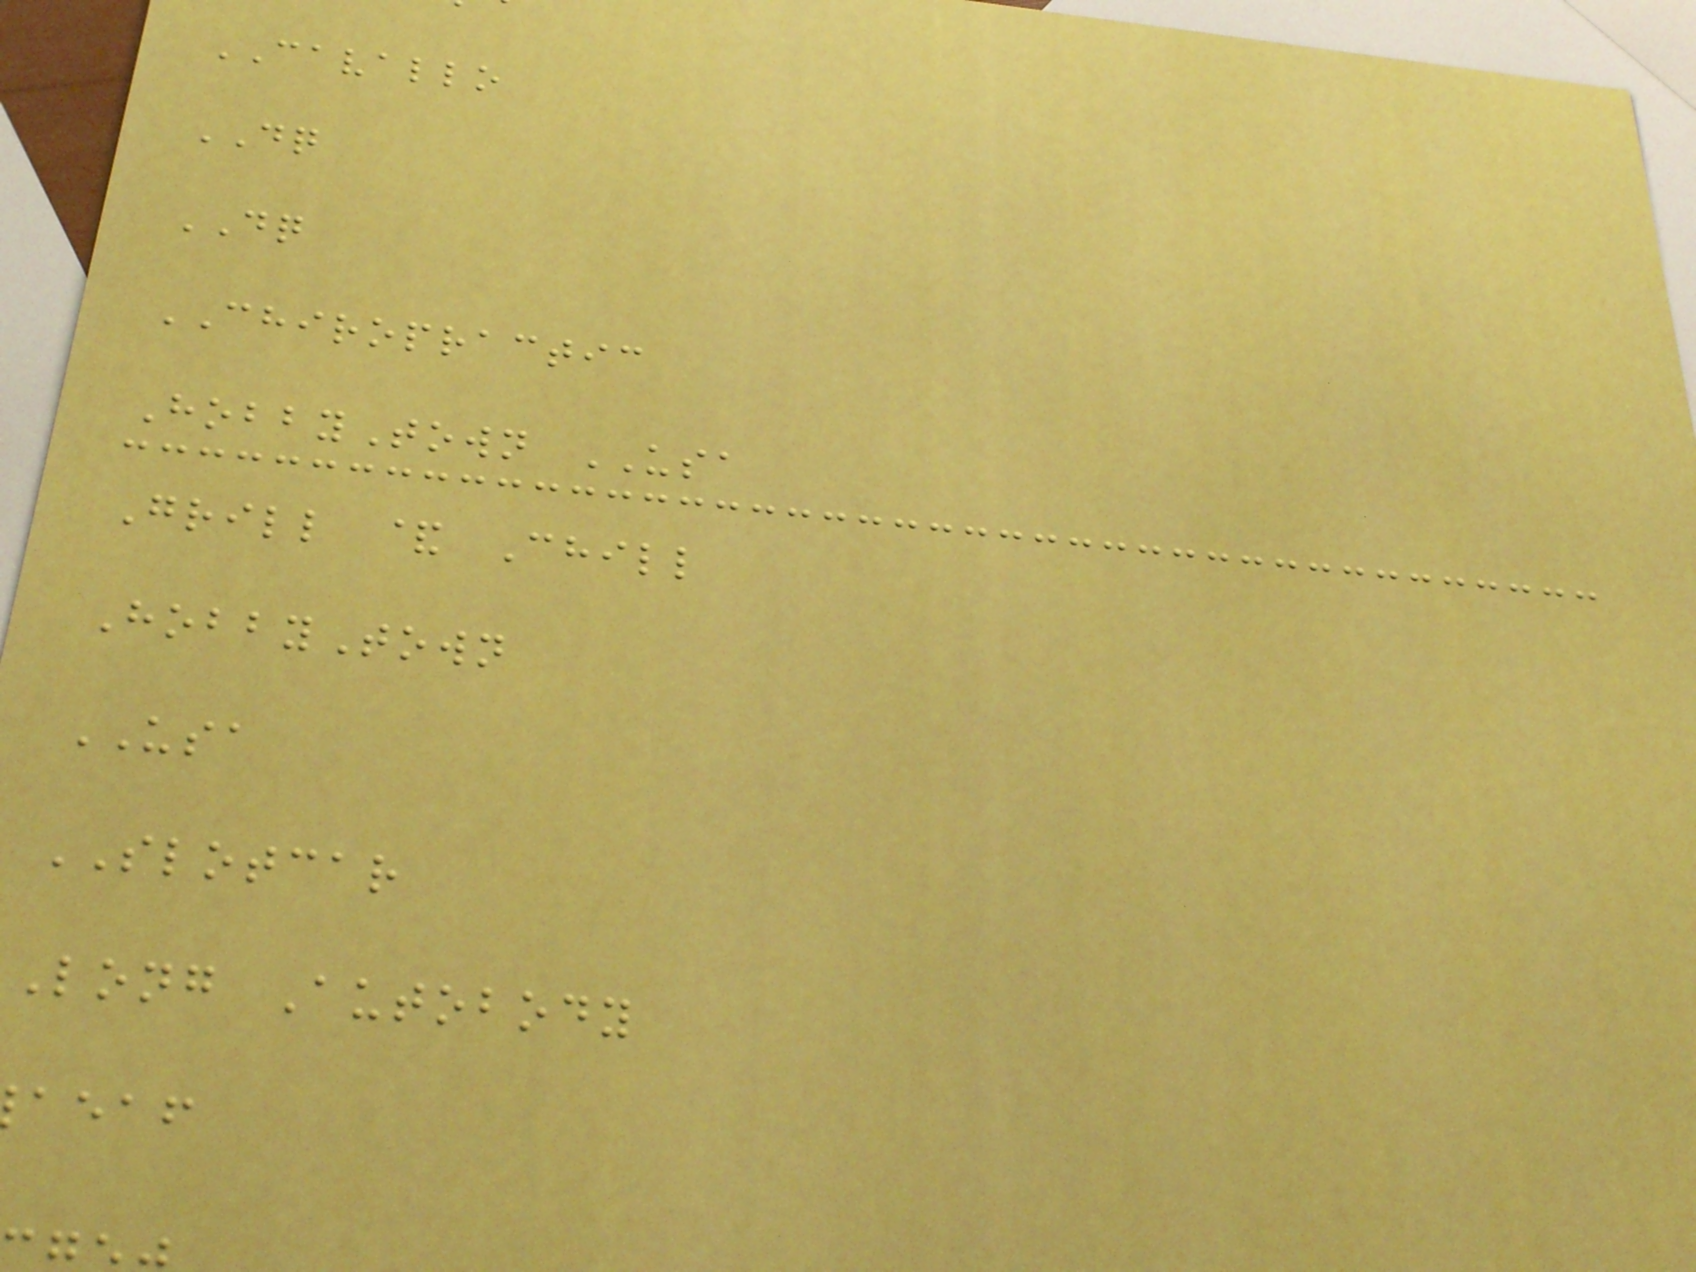CAVALLO
DQ
DQ
CHIROPRACTIC
HobbyTown USA
Grill & Chill
HobbyTown
USA
SLOTCAR
Long Autobody
aeaf
